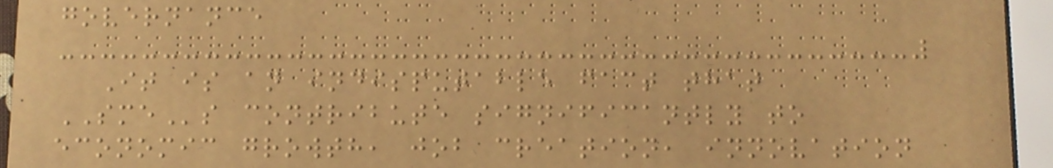governance
It is an indisputable fact that
SMEs contribute significantly to
economic growth, job creation, innovation
